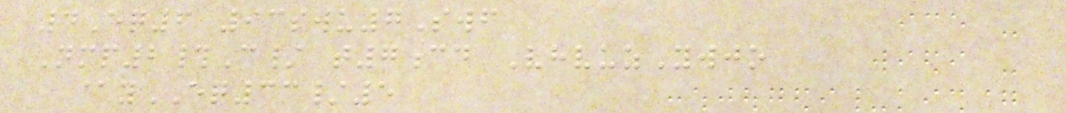4Eq6 93swu7Swf
Nmp2#C/ t7cd VhvuzYwjo
@yEQ33/5
